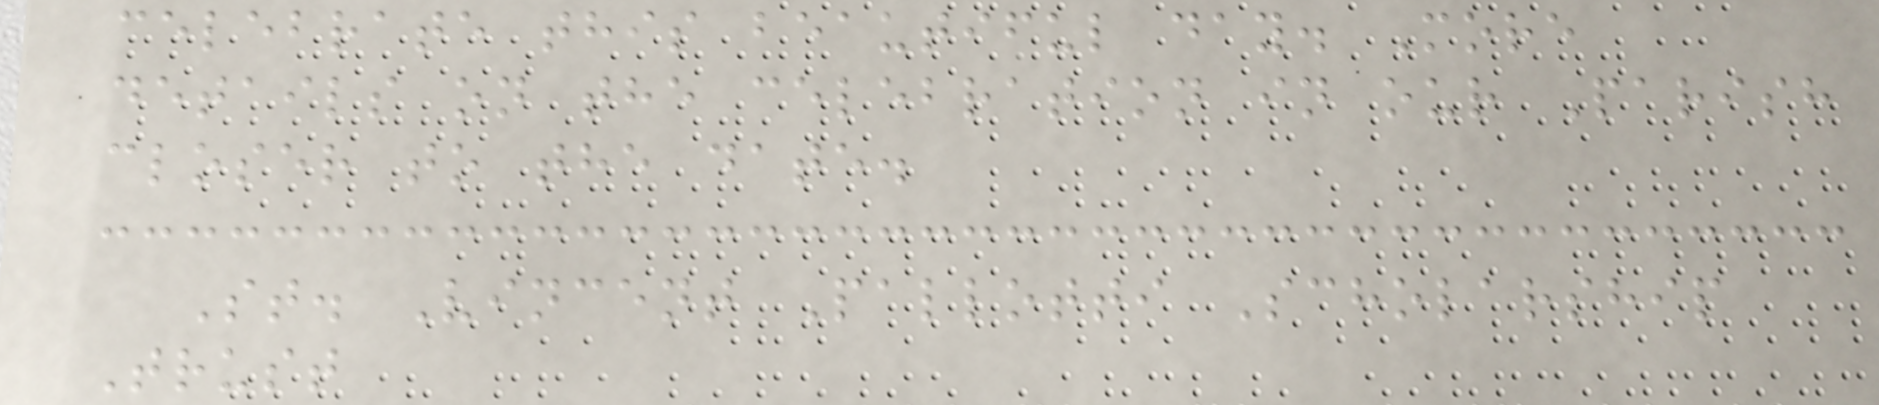celebrate this beautiful day. More
details on the celebration in our Parish
closer to the date.
St. Vincent Pallotti Scholarship
Trust
